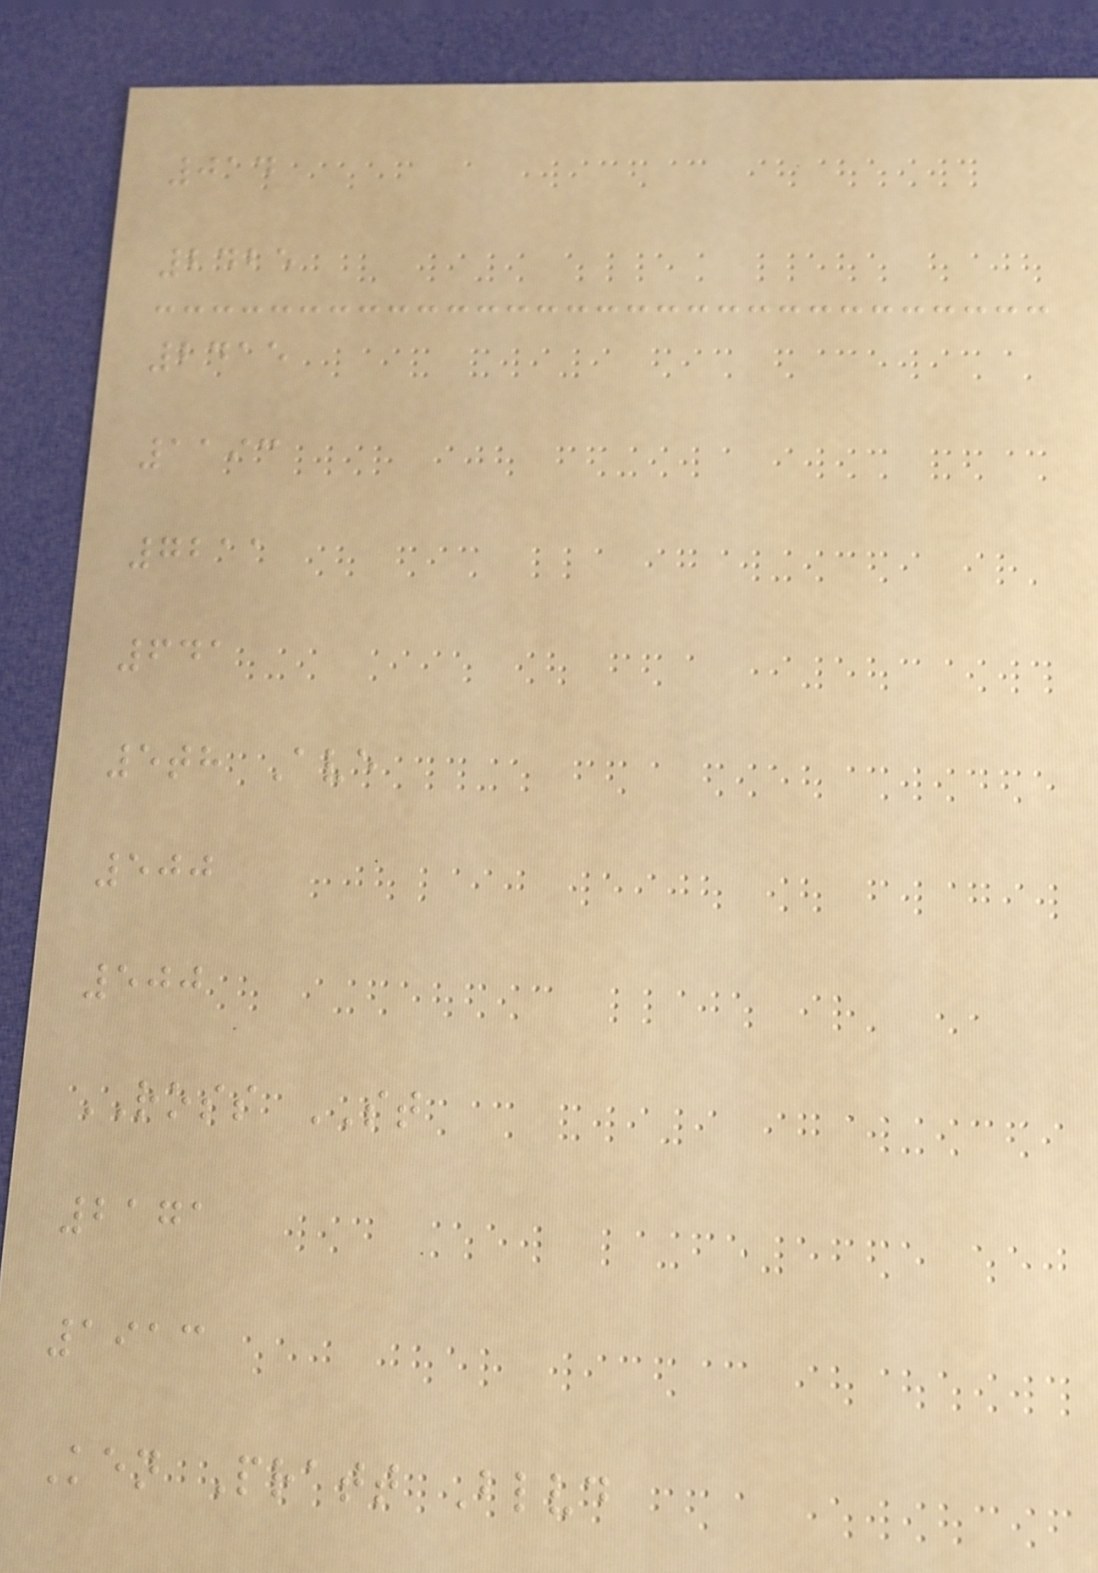014
2425
2415
1193
7211
641
5th Ave
500
500
ROSS ST
2171
1913
Ken Pratt Blvd
